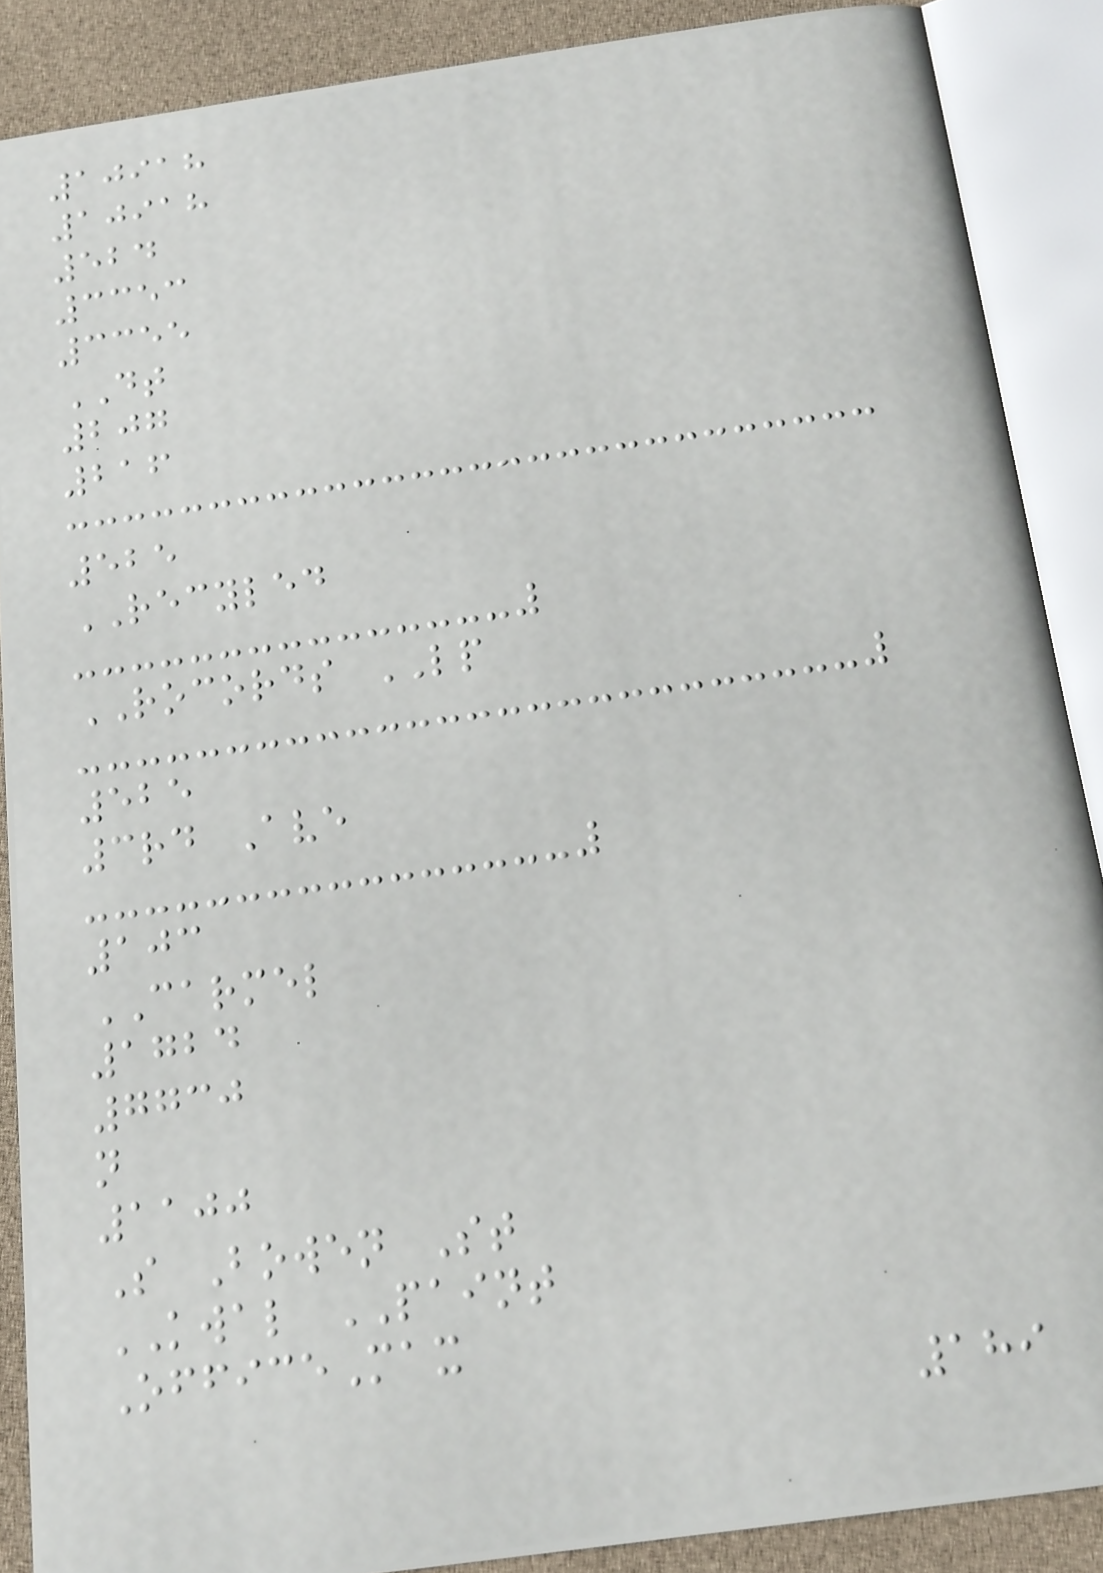10918
10918
524
3353
3355
DT
207
216
525
RECYLED
ROCORDS LP
525
3rd Ave
103
CARMEL
1724
7730
n
1100
S Bowen St
KWAL PAINT
OfficeMax
189
